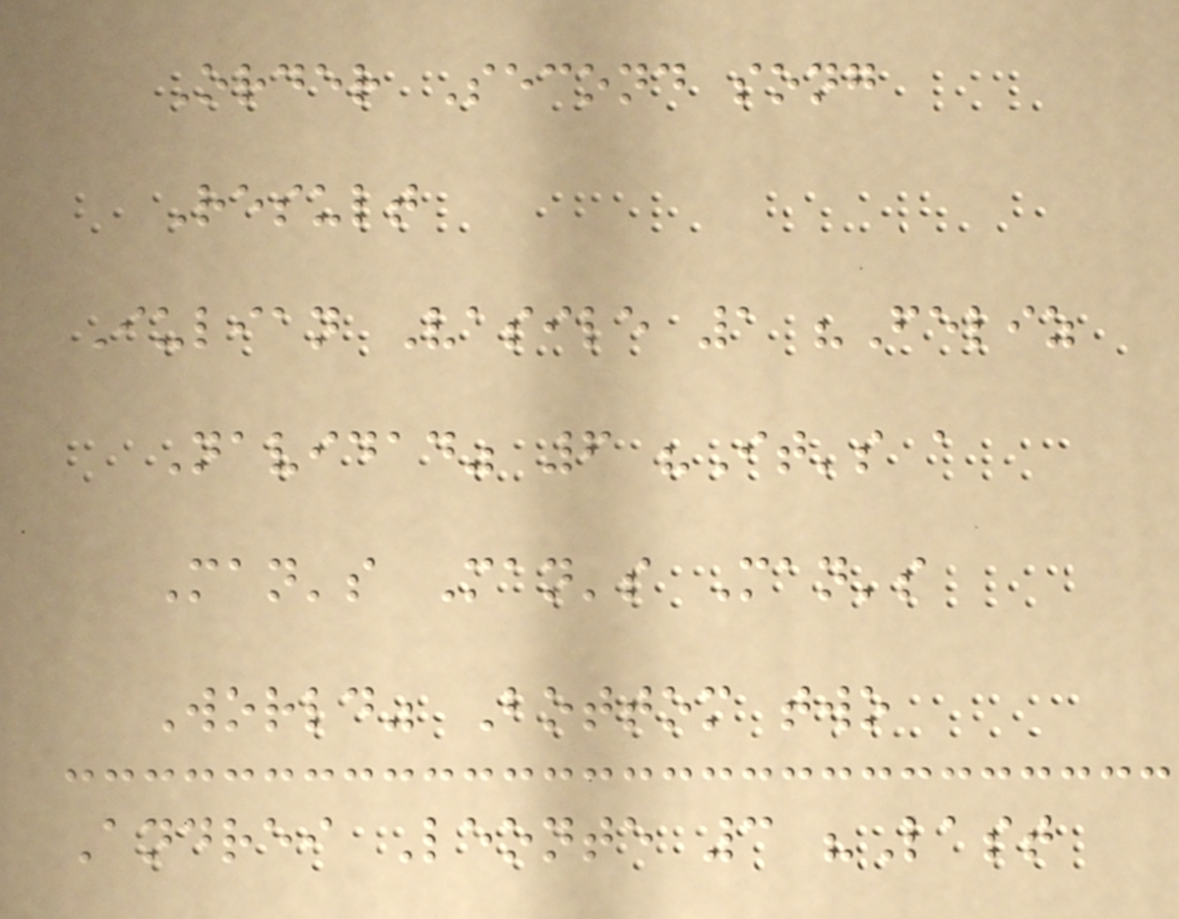Order Second song
Result
Iulian Vasile 1 "Feliz
Navidad" 6 "It's a
Man's Man's Man's
World" Bottom two
Andrei Leonte 3 "Last
